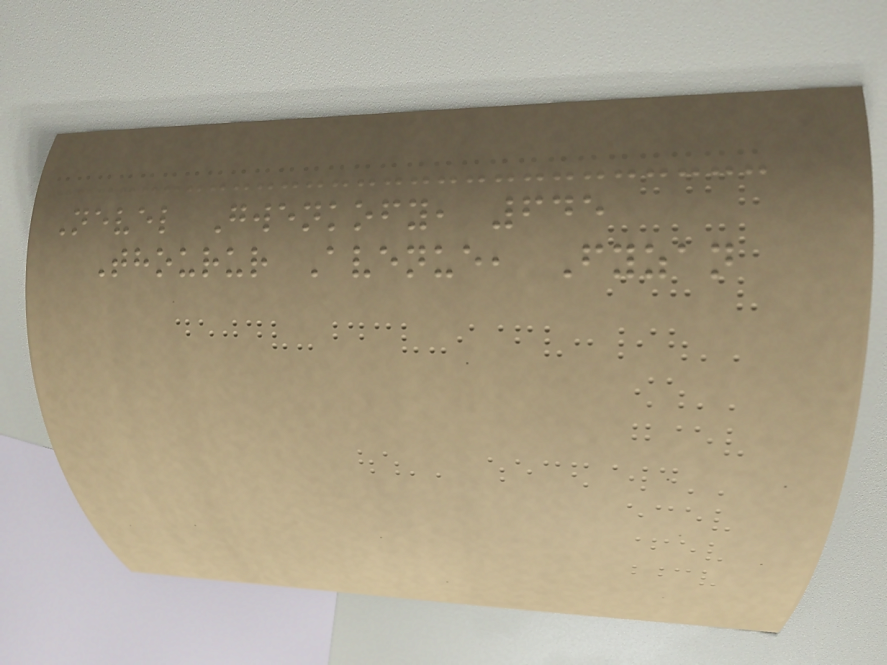Nevel Gwenkofy, 645
Thourur Avenue, Fyzan
